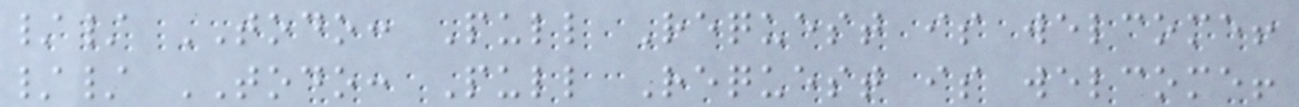// TODO: Pull Request is welcome!
// TODO: Pull Request is welcome!
